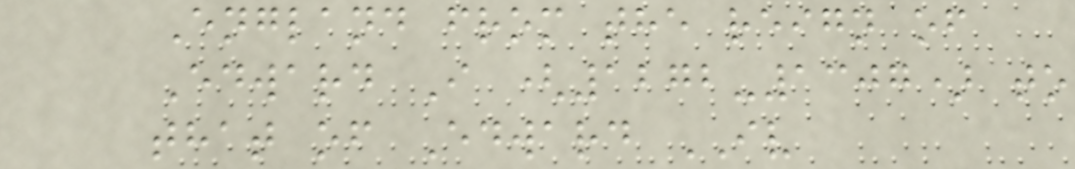England from the reign of
Edward I (1272-1307) to
that of Edward IV
